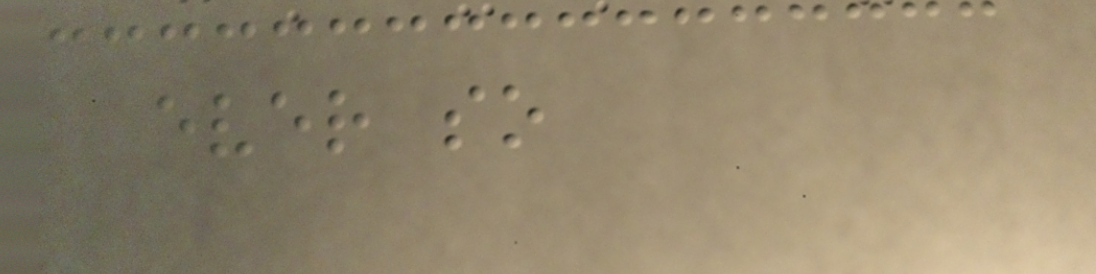ever so
